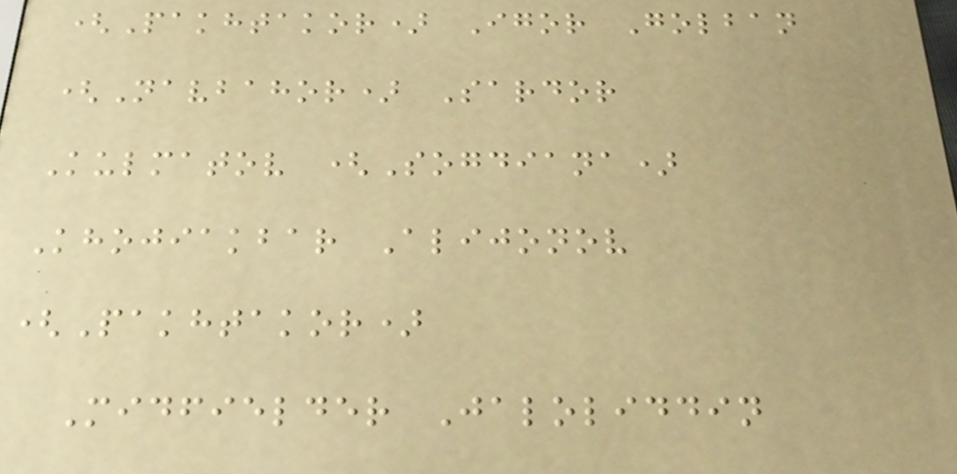(Pakhtakor) Igor Golban
(Navbahor) Sardor
Kulmatov (Sogdiana)
Khojiakbar Alijonov
(Pakhtakor)
Midfielder Jaloliddin
